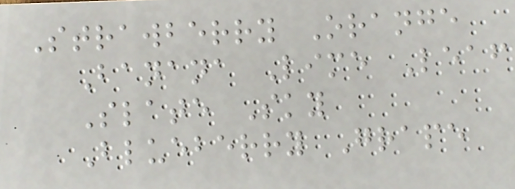Strawberry Orange
Banana Lime Leaf
Slate Sky
Blueberry Grape
